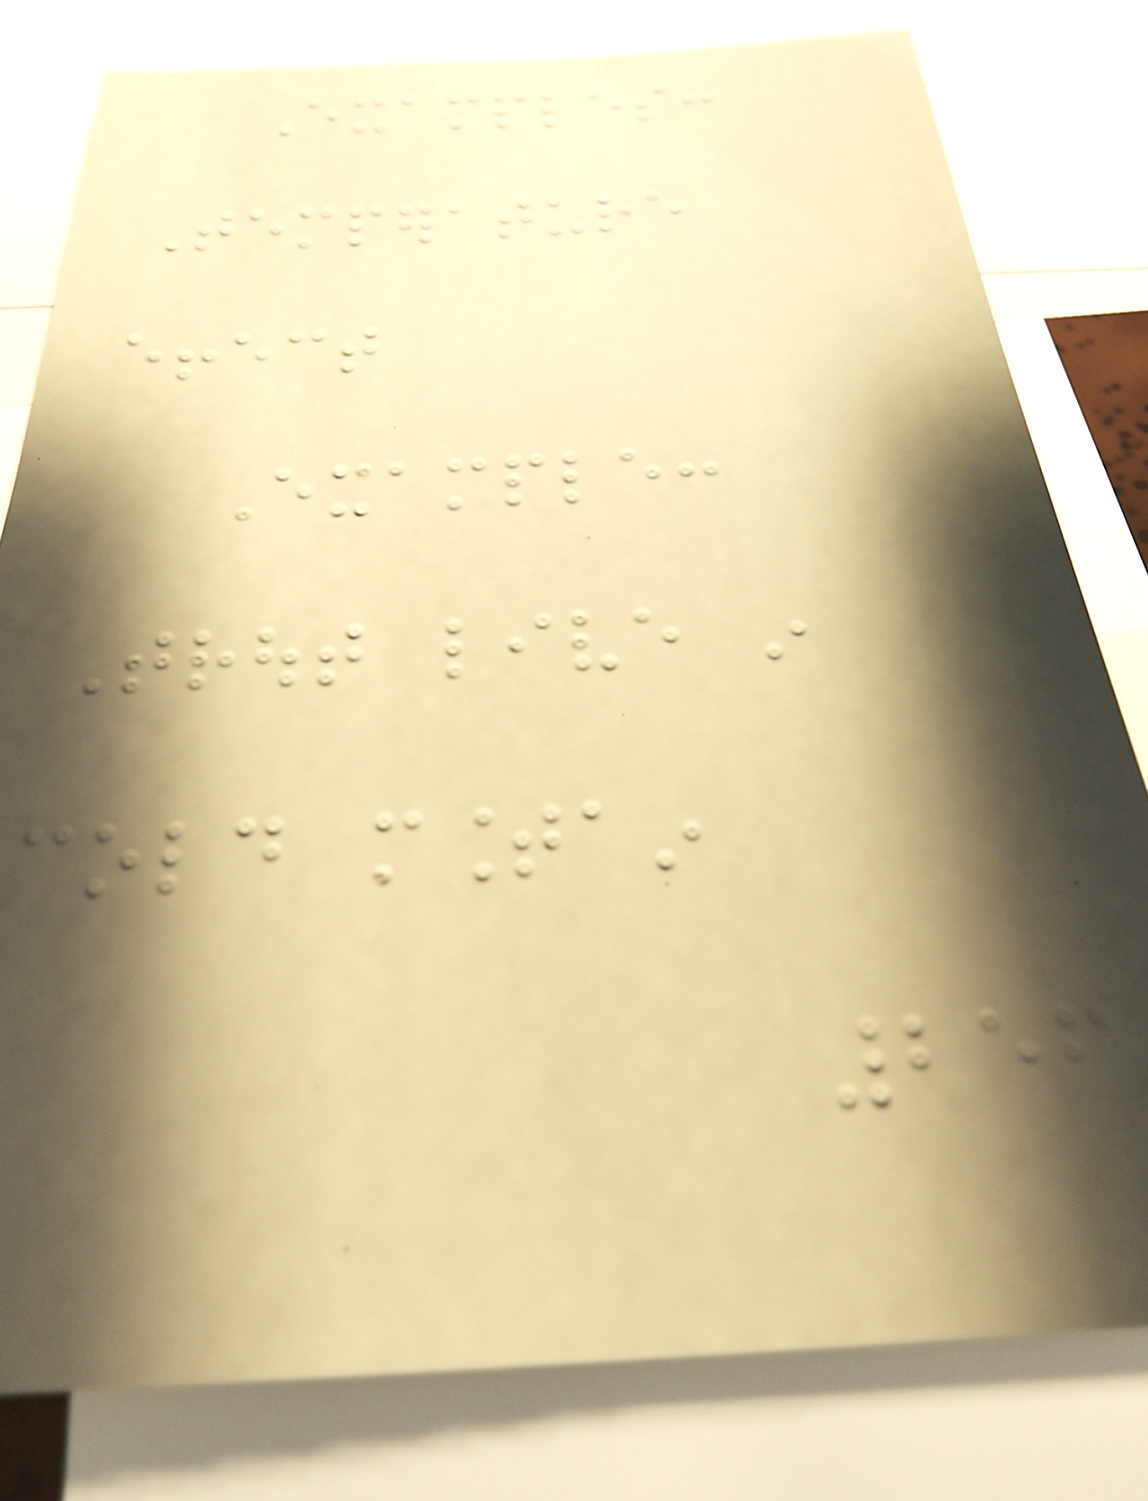Examples:
Temperature
effect
Example:
Trout live in
cold mountain
256
